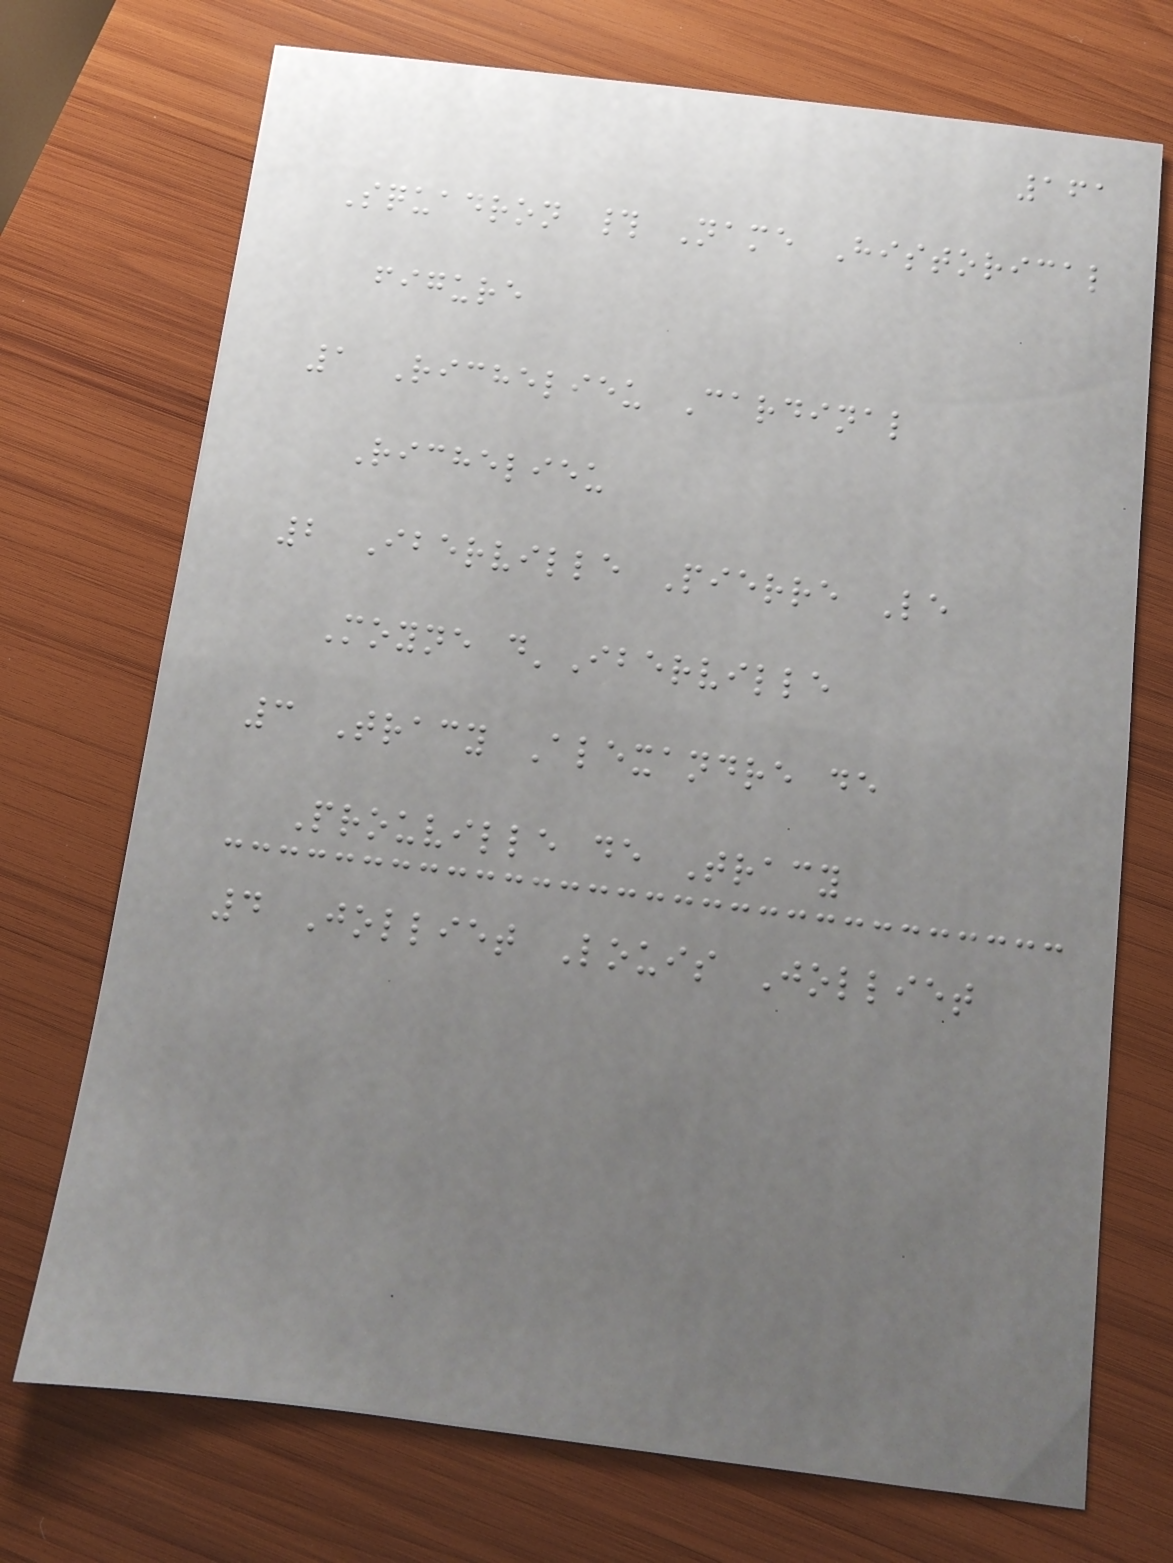161
Squadron # Name Historical
figure
1 Richelieu Cardinal
Richelieu
2 Iberville Pierre Le
Moyne d'Iberville
3 Tracy Alexandre de
Prouville de Tracy
4 Jolliet Louis Jolliet
